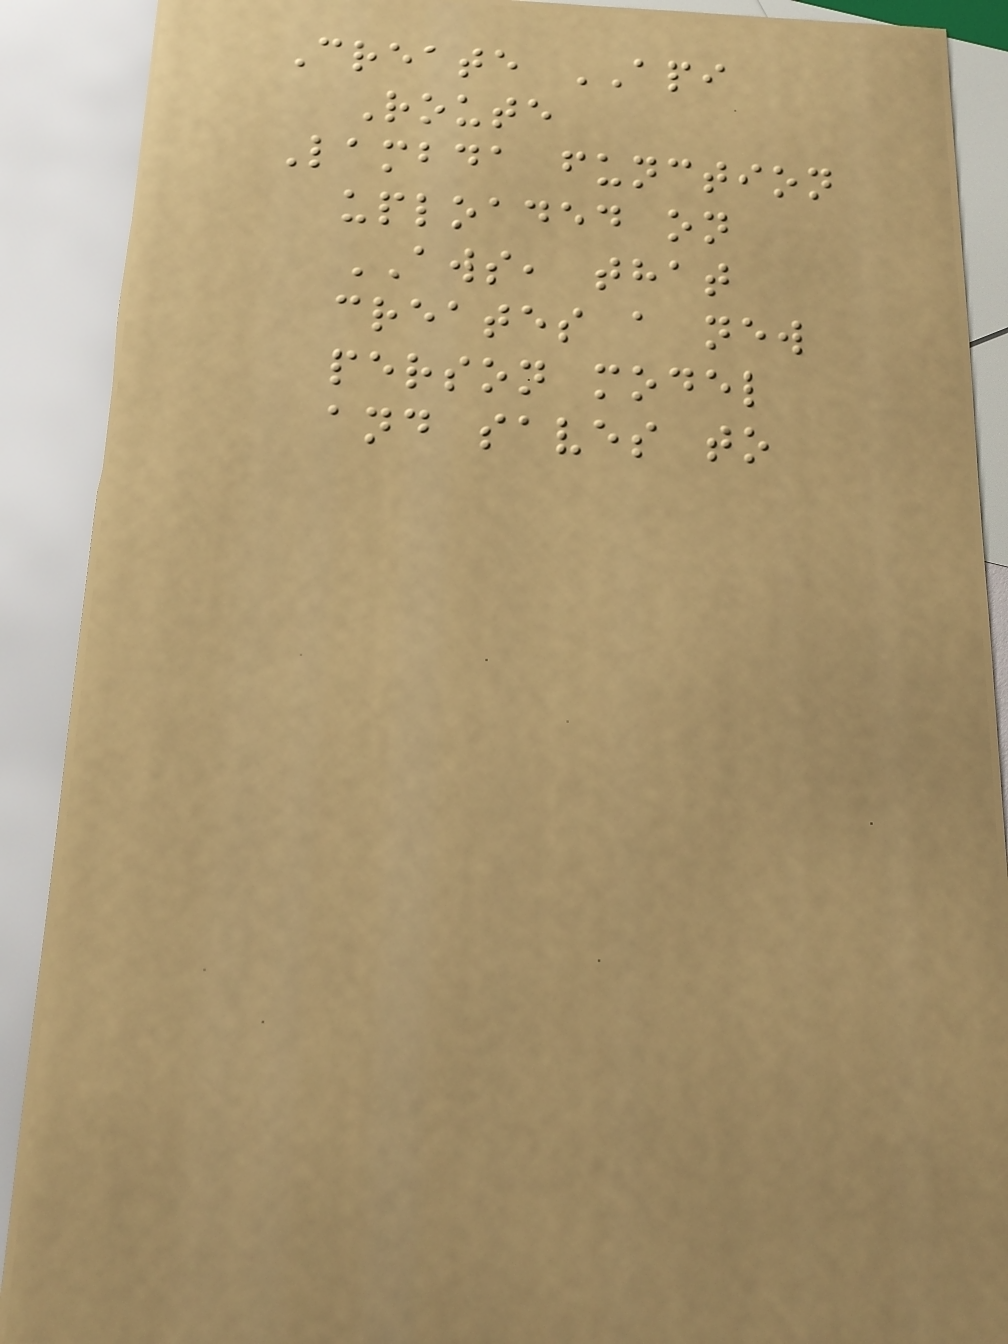Create API
Route
Lambda function
uploaded on
AWS, that
creates a new
person model
and saves to
